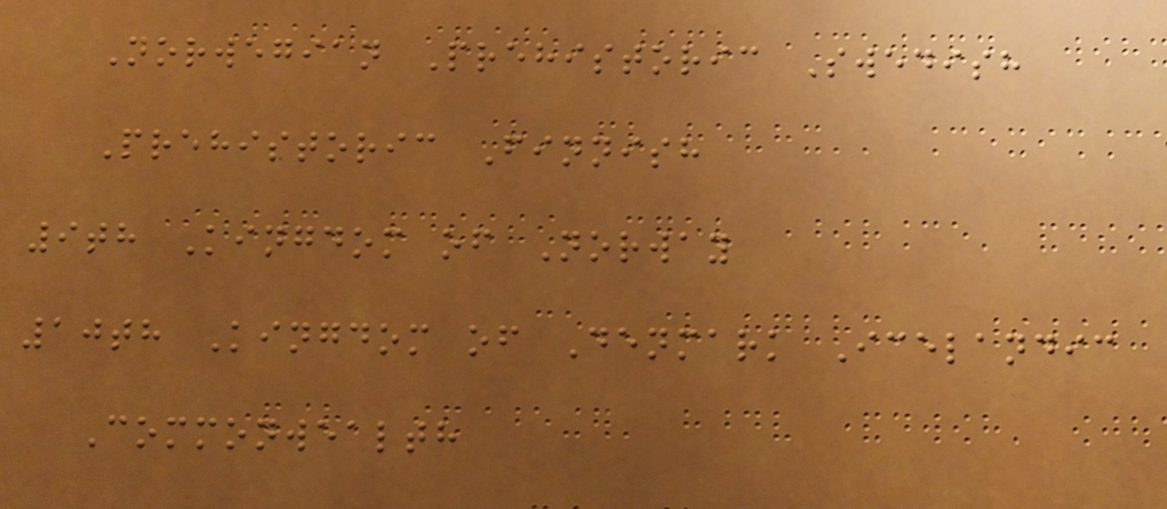Norwegian Prehistoric Swedish
Prehistoric Finnish
9th Kingdom of Norway
10th Kingdom of Denmark Icelandic
Commonwealth
